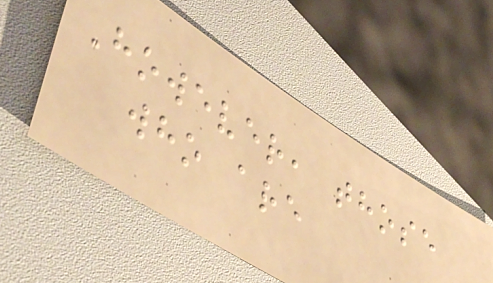However, those
who are
